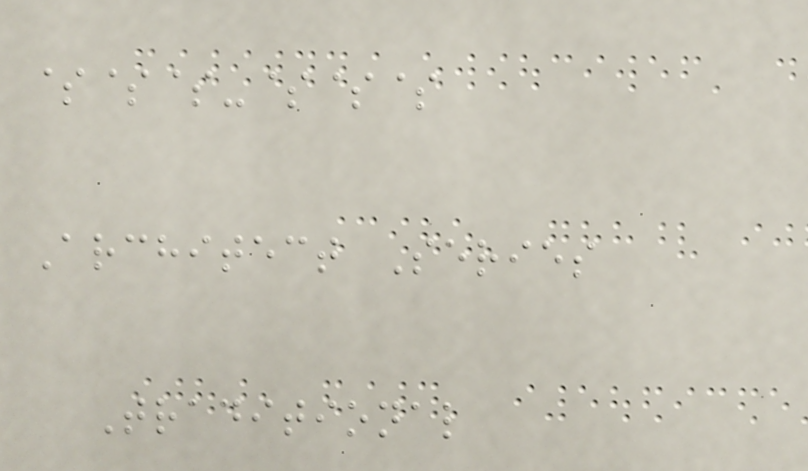$$$-$$$
Architect Series
Traditional
